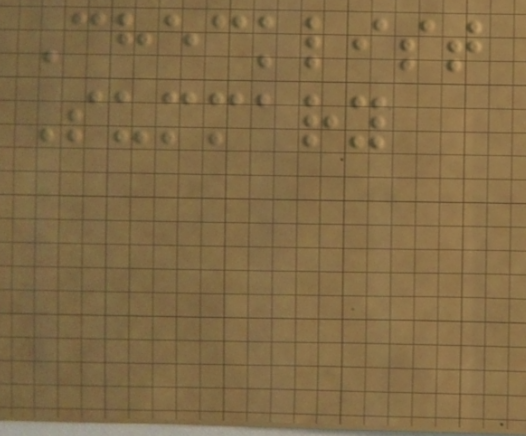Checklist
Summary
